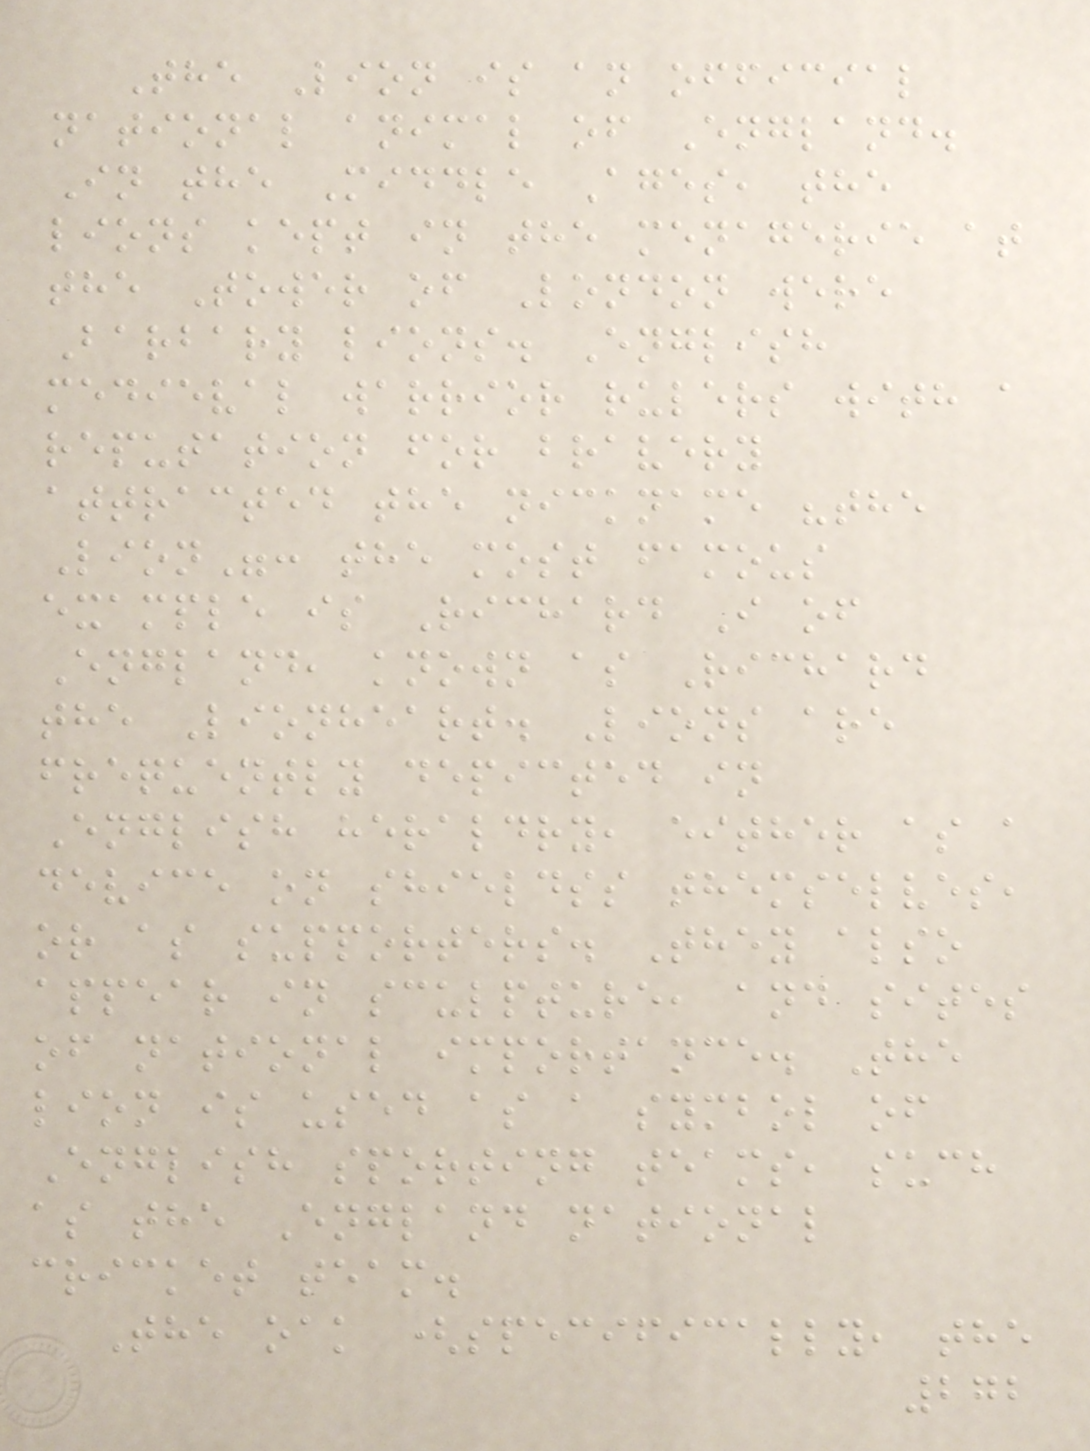The Lion is an official
national animal of England.
In the Middle Ages, the
lions kept in the menagerie at
the Tower of London were
Barbary lions. English
medieval warrior rulers with a
reputation for bravery
attracted the nickname "the
Lion": the most famous
example is Richard I of
England, known as Richard
the Lionheart. Lions are
frequently depicted in
English heraldry, either as a
device on shieldss themselves,
or as supporters. They also
appear in sculpture, and sites
of national importance. The
lion is used as a symbol of
English sporting teams, such
as the England national
cricket team.
The oak (specifically, the
272
